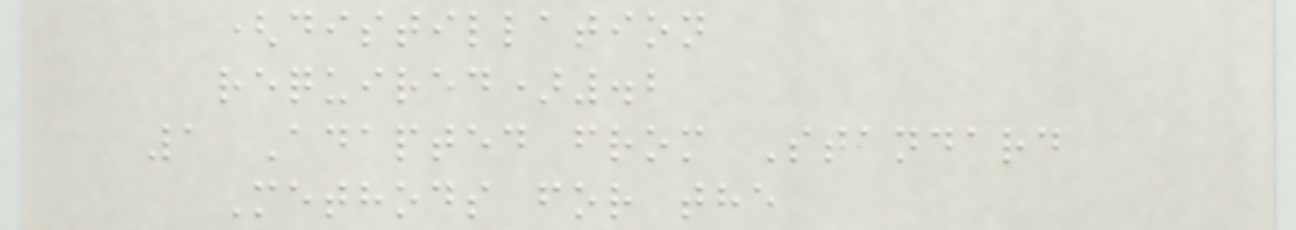(distillation
required).2
1 Adapted from Standard
Methods for the
